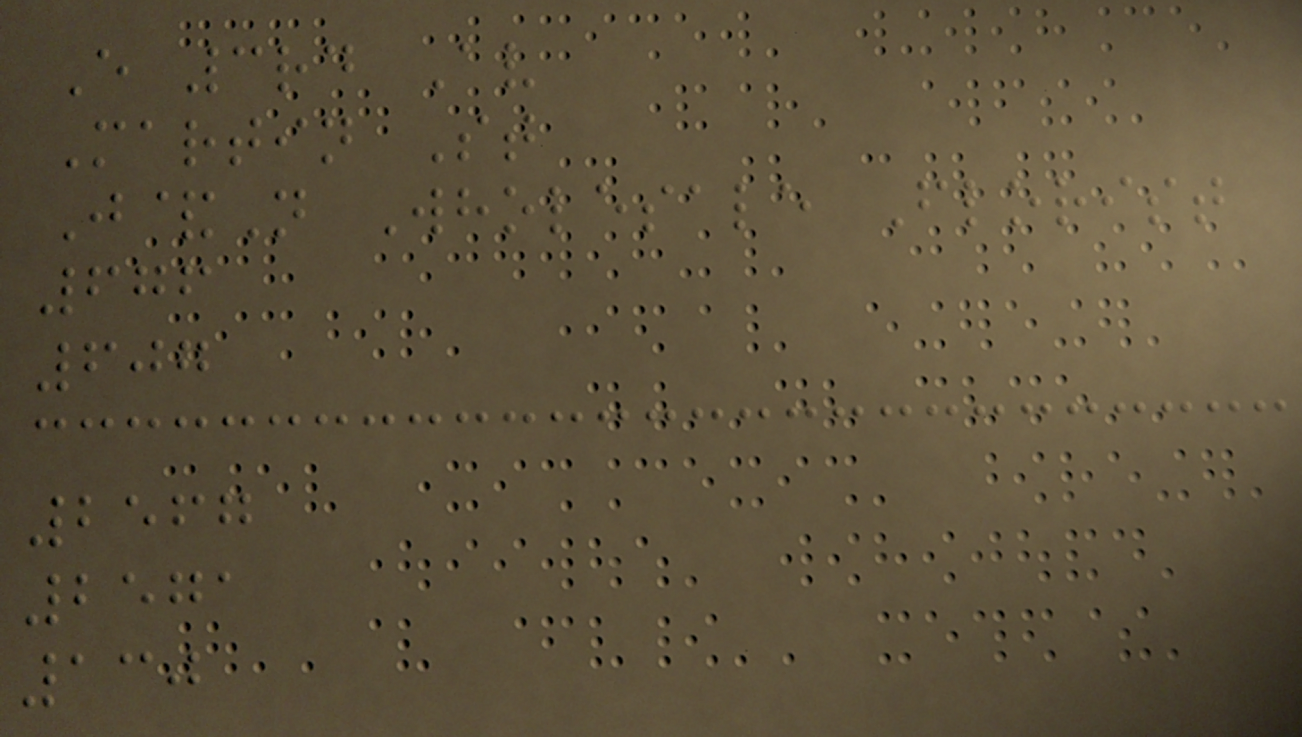E 3rd Av
Martin St
J&N Wholesale Florist
676
607
2567
2571
130
